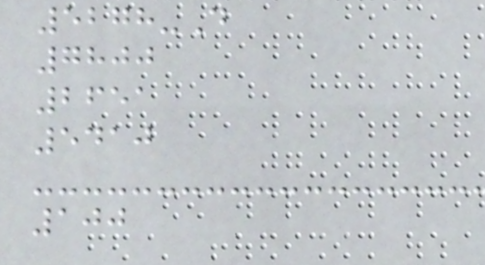5278-D
7800
2651
5410
100
